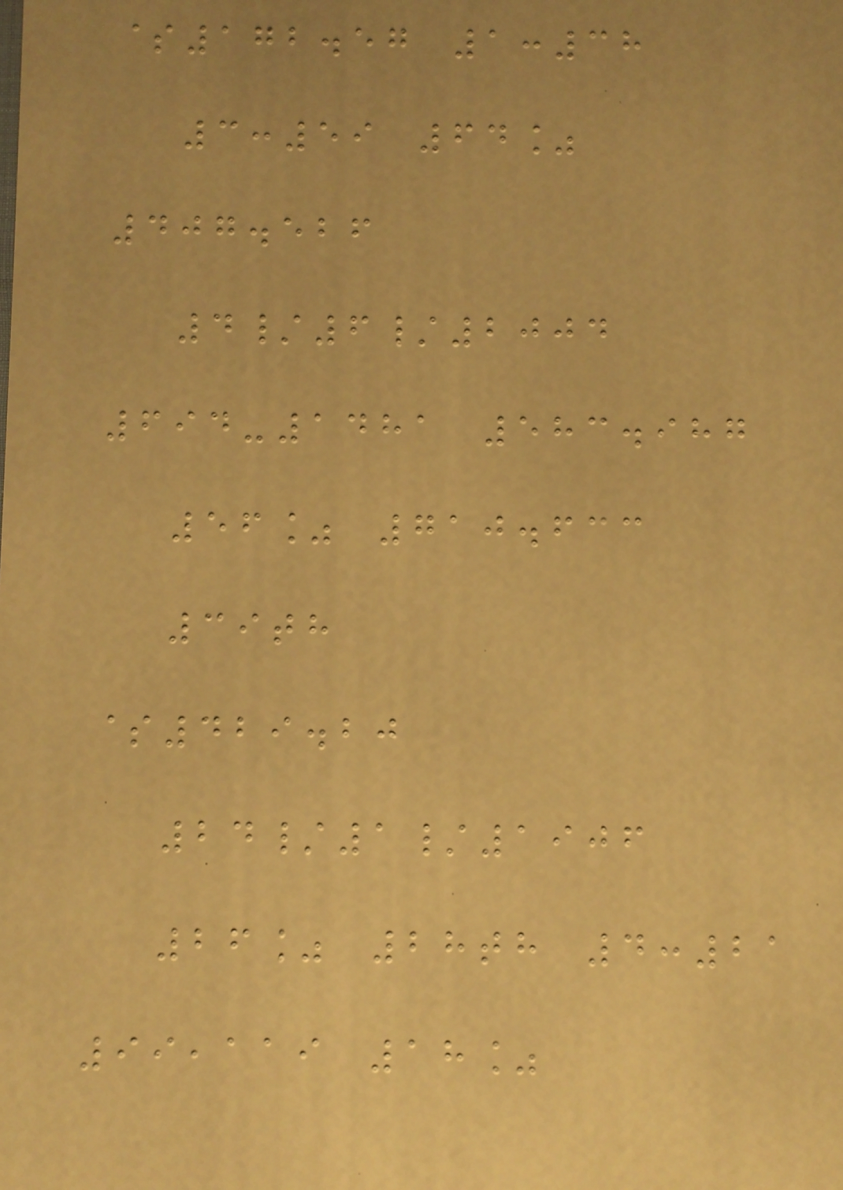$172.57 1:38
3:59 64%
407.526
4/6/2004
694-1481 583.987
56% 710.633
39th
$429.20
24/1/1906
26% 28th 4:21
99,119 18%
